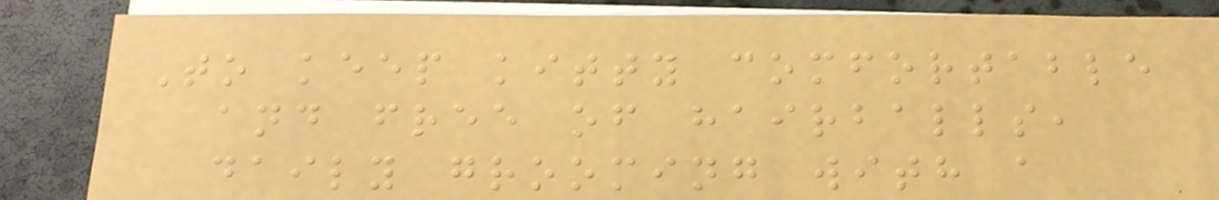To keep kitty comfortable
and free of hairballs,
daily grooming with a
